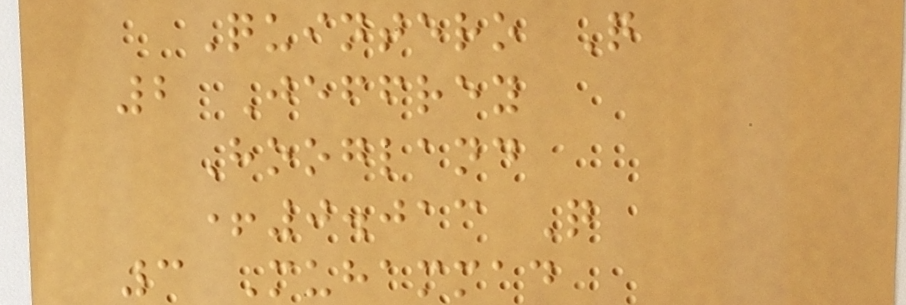Quintero Q
2 Jeffrey
Hoogland
+0.013 Q
3 Muhammad
